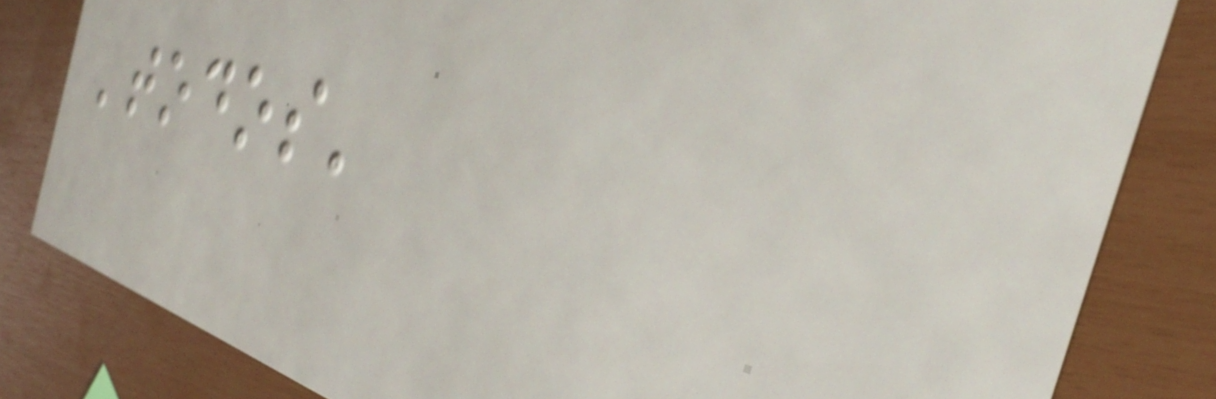'todos'
